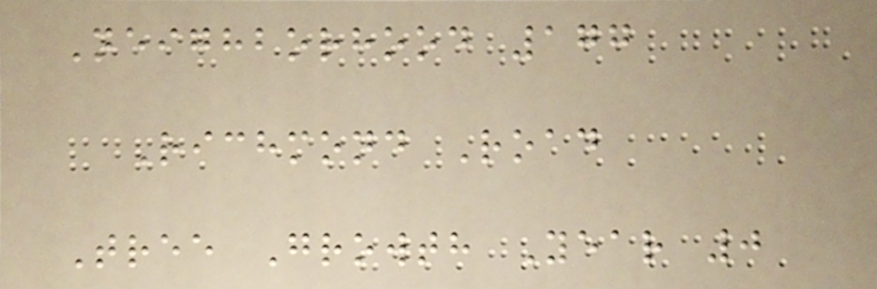Neighborhood 177
Richmond Road
Tree Growth Year 0
